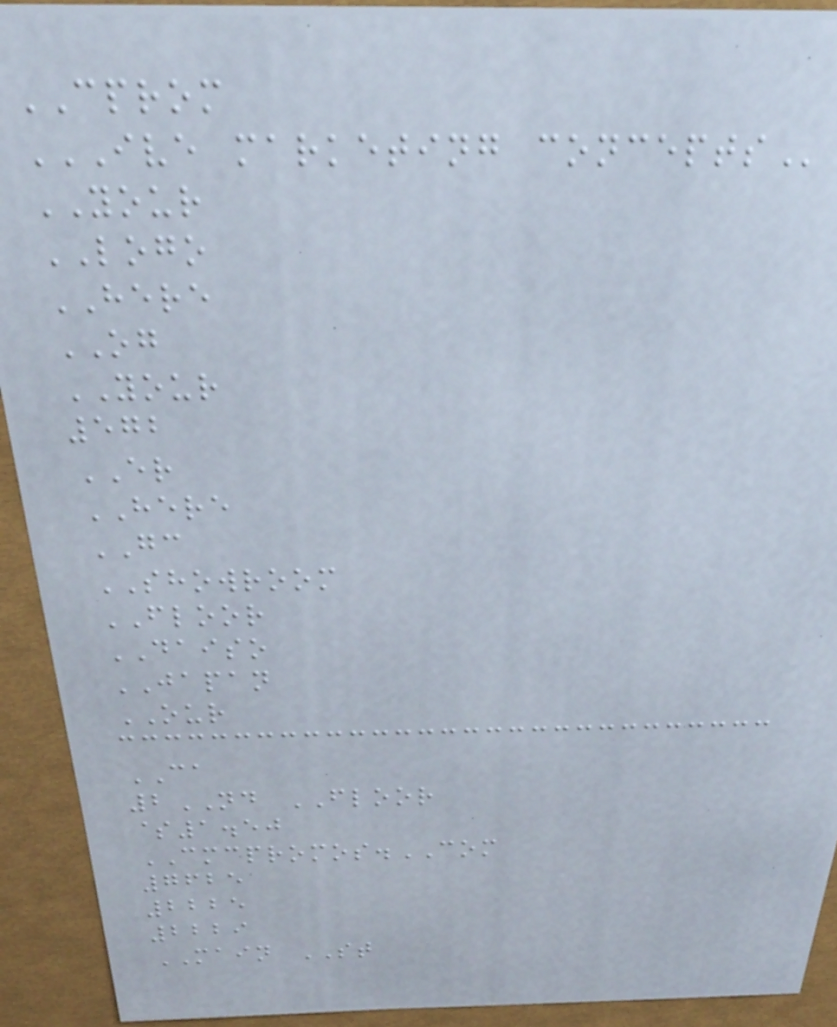CPROM
IVE MARKETING CONCEPTS
YOUR
LOGO
HERE
OG
YOUR
572
ER
HERE
GC
SHOWROOM
FLOOR
DAISO
JAPAN
OUR
CA
2ND FLOOR
$1.50
CMCPROMOS.COM
7625
2225
2229
MAIN ST
